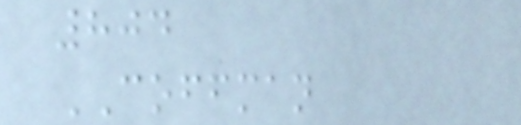804
COFFMAN
